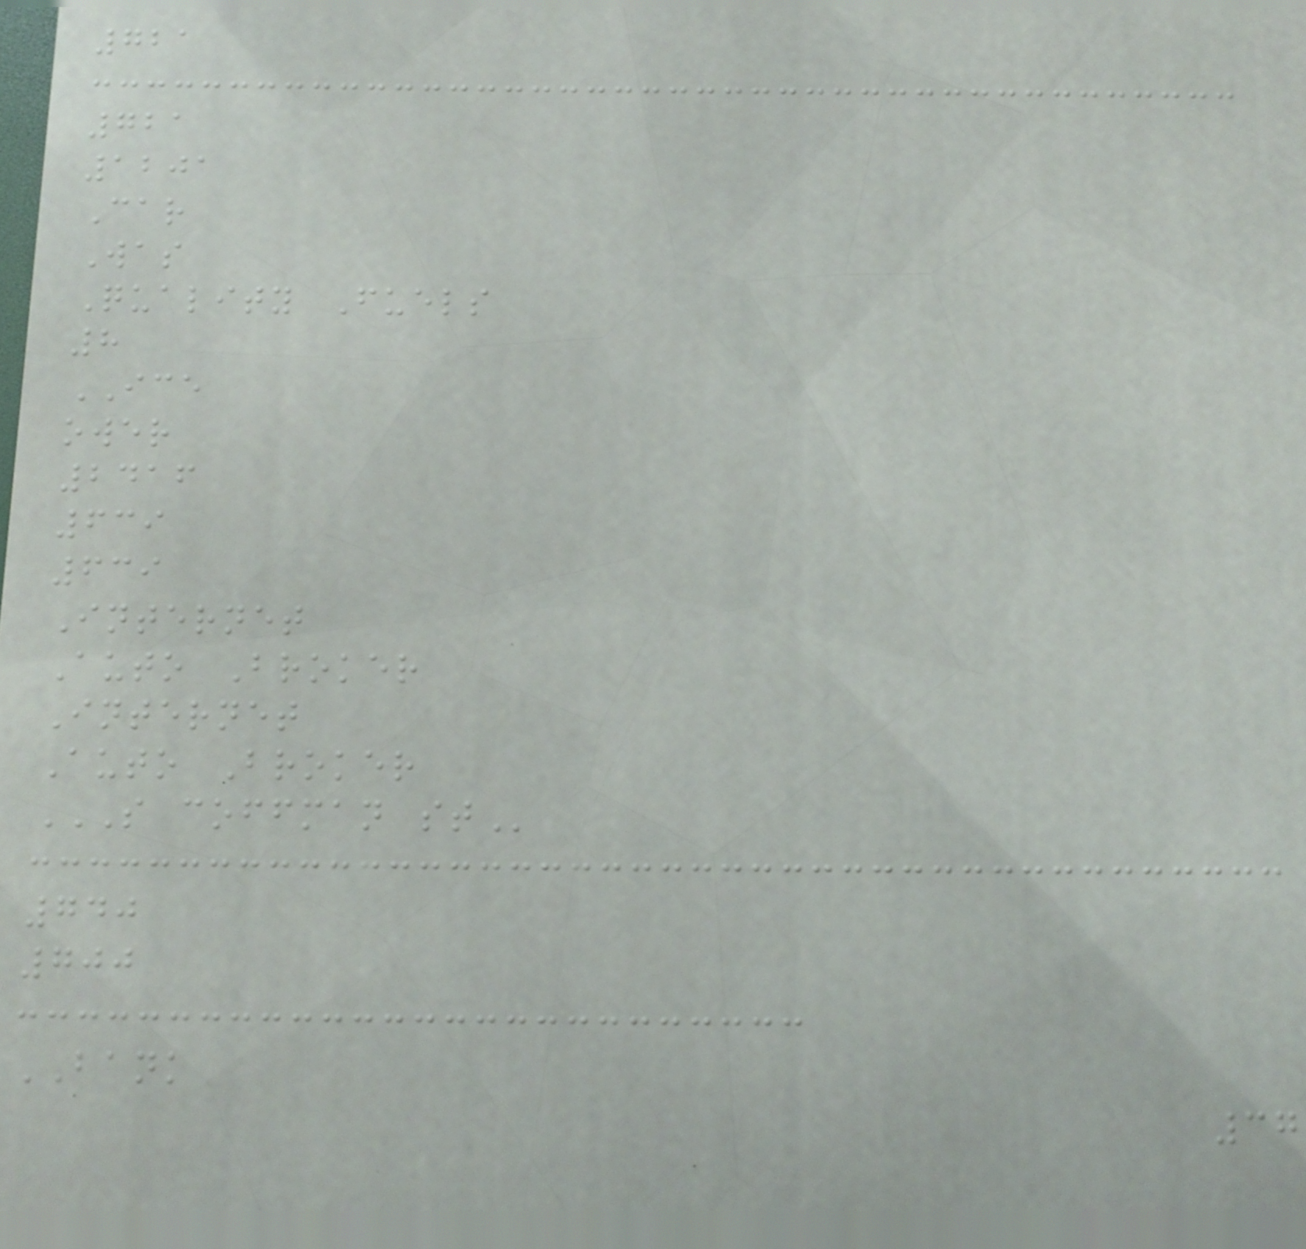721
721
1201
Car
Was
Quality Fuels
8
ICE
ower
2416
639
639
Internet
Auto Broker
Internet
Auto Broker
S COFFMAN ST
740
700
BANK
37
